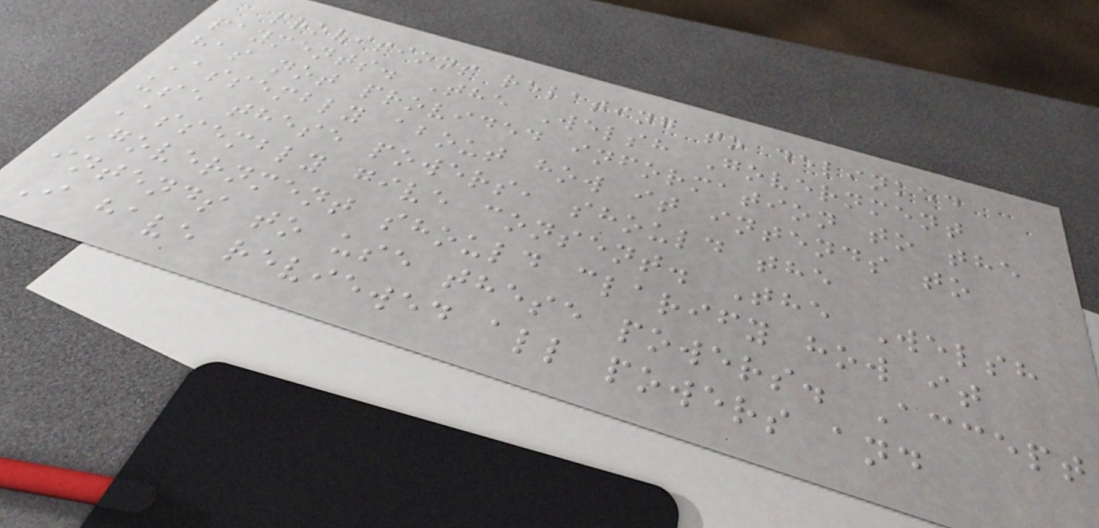provisions relating to delinked
payments. The Welsh Government
has not provided information to the
Assembly about how it intends to
use these powers, should the
Assembly give consent. The Welsh
Government should clarify how it
intends to use these powers. Accept
I have reviewed all powers and
